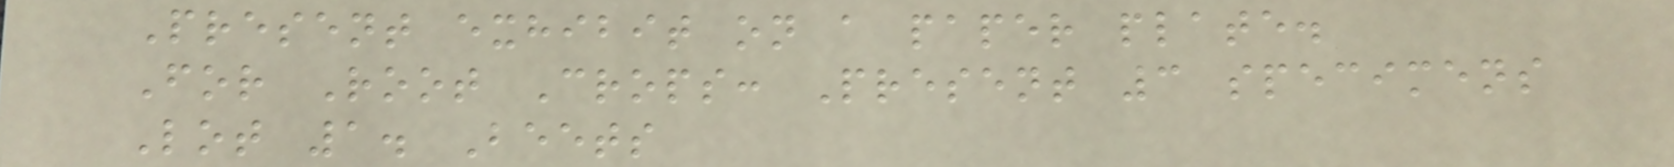Present exhibit on a paper plate.
For Root Crops: Present 3 specimens
Lot 1. Beets
